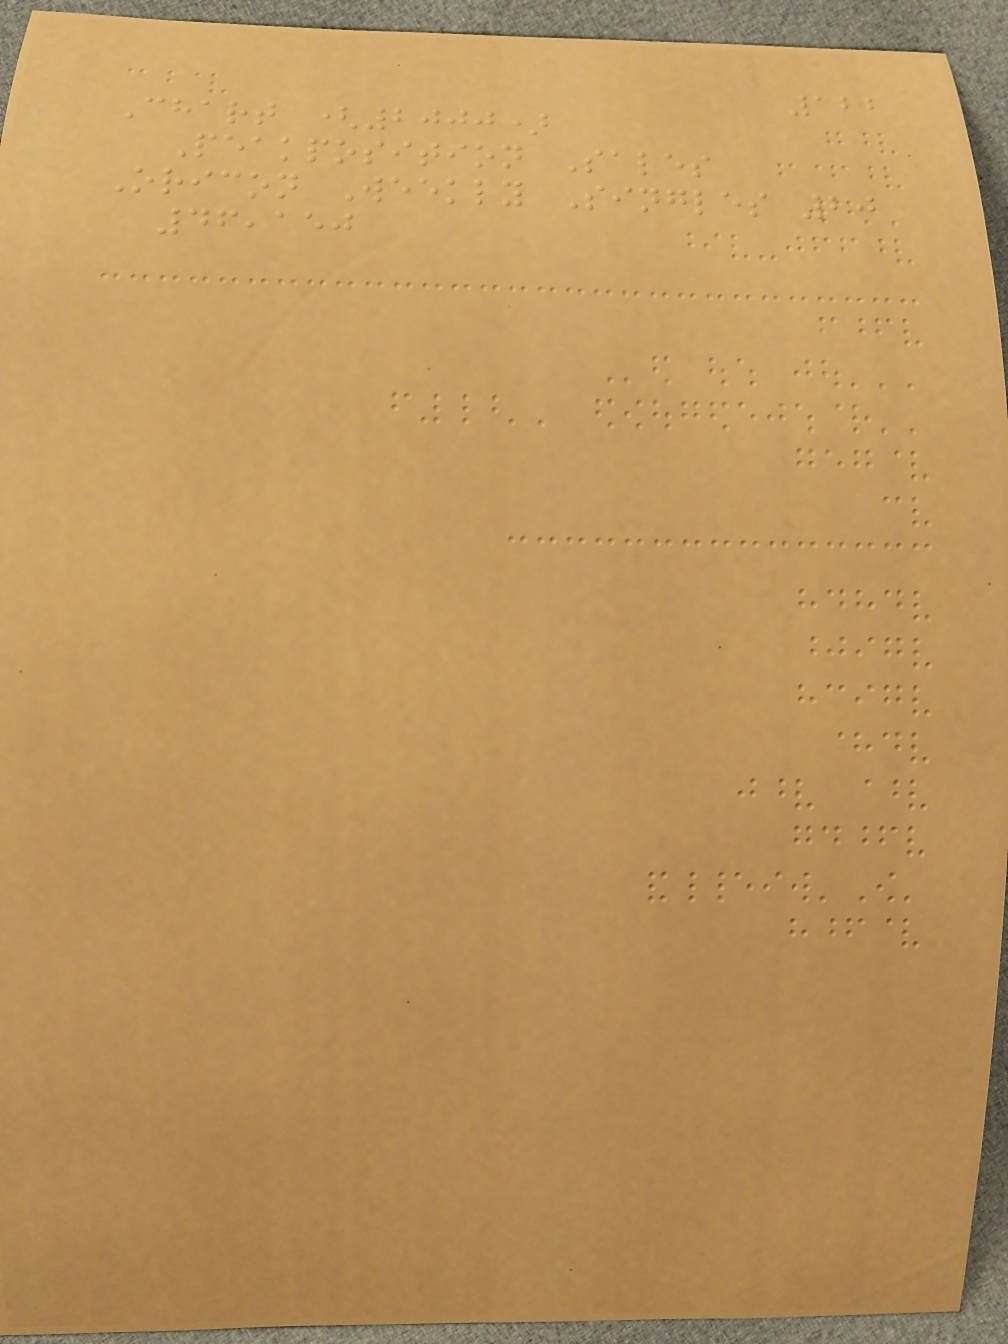122
Chart (2000)
Peakposition Sales
Oricon Weekly Singles 20
46,150
